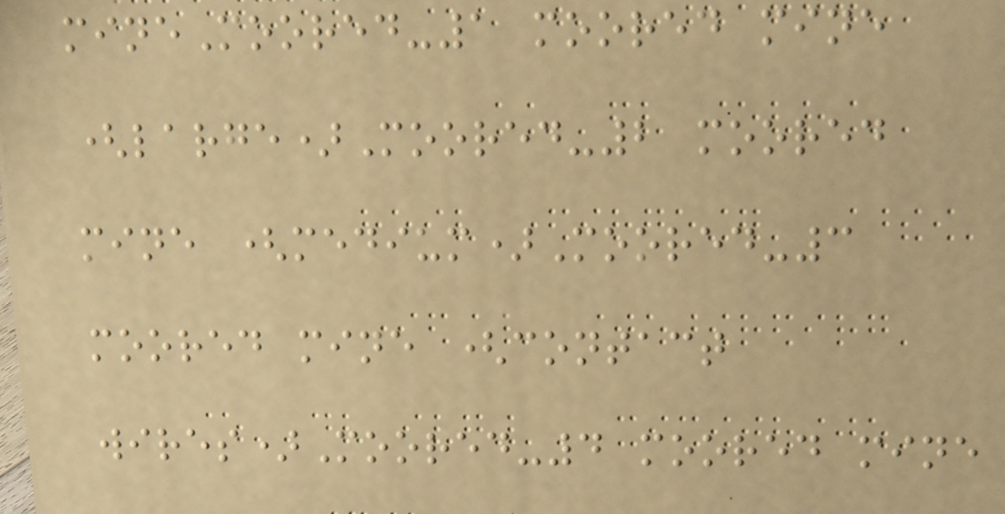mineMoored-1 moored mine
(large)Moored-2 moored
mine (medium)Moored-3
moored mine (contact
wires)Moored-4 moored mine
